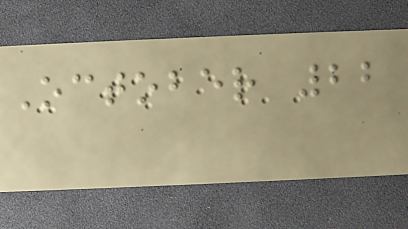October 22
